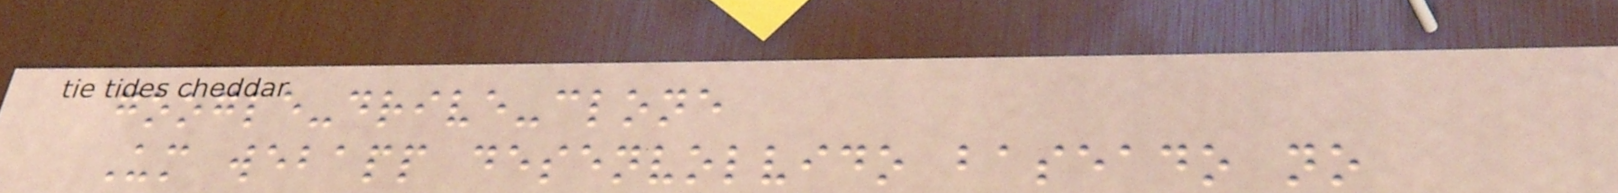google-drive-clone
Um webapp desenvolvido baseado no
